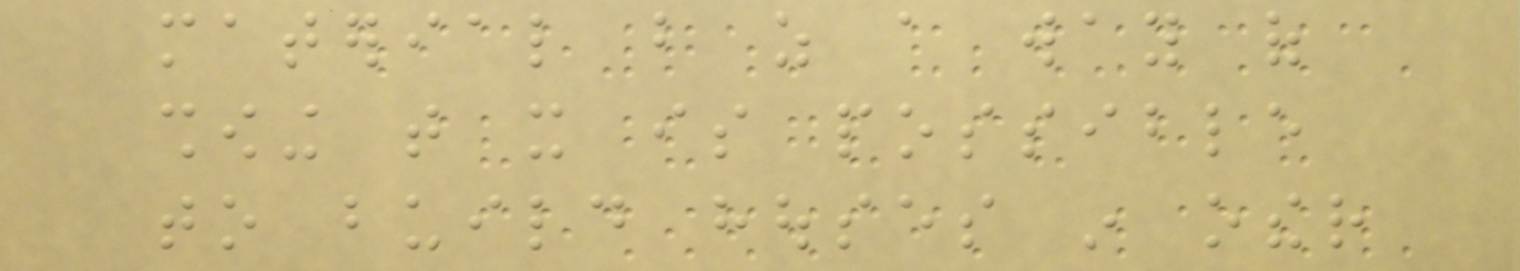material but as a way of
showing that it is possible
to build houses in other
